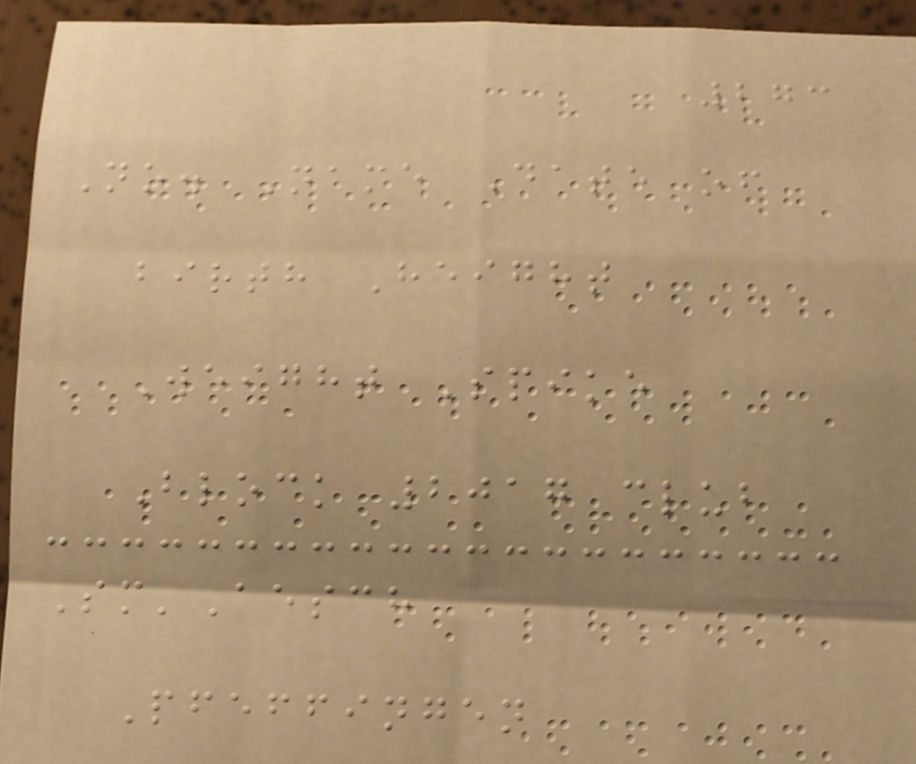273
No. Name Date of
birth Height
Weight Spike
Block 2017 club
Sm'Aesch
Pfeffingen
